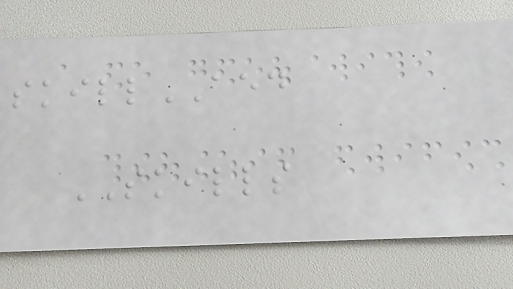skillAED
SKILLS
